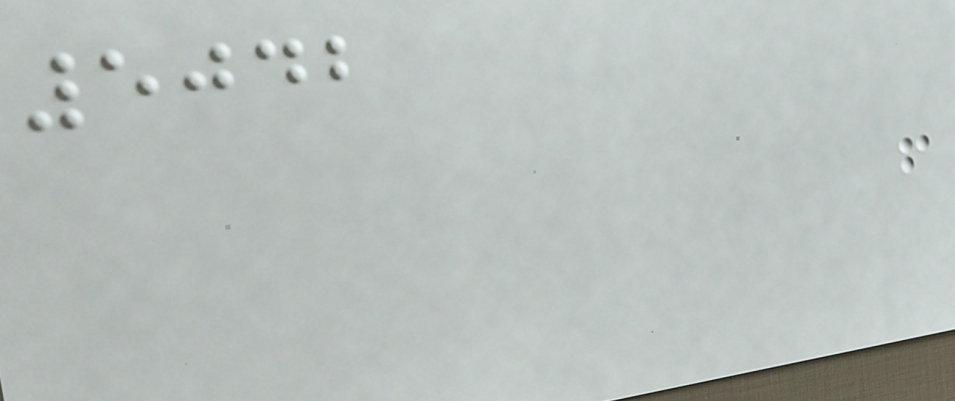5042
